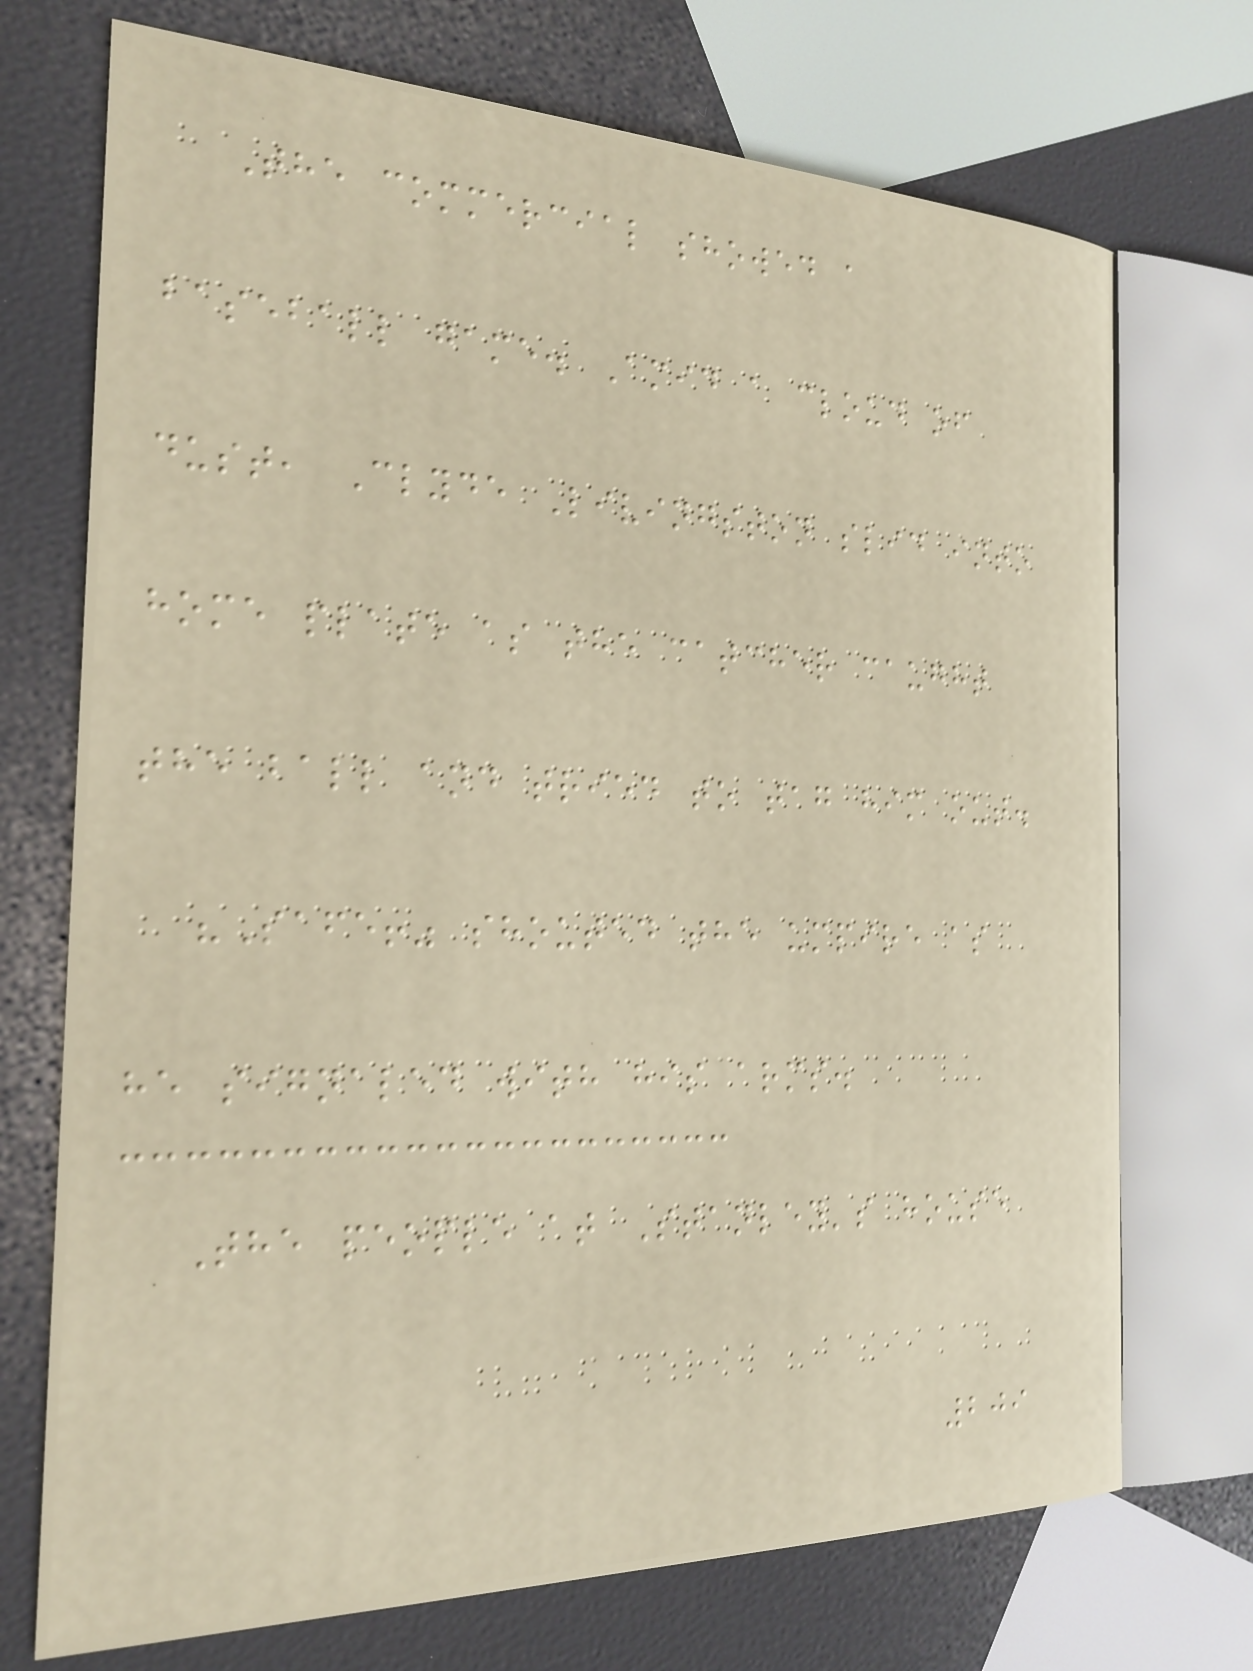The commercial showed a
baseball game. Amid a cloud of
dust, Clyde Livingston slid into
home plate as the catcher caught
the ball and tried to tag him out.
"Safe!" shouted the umpire as
he signaled with his arms.
The people at Stanley's house
209
